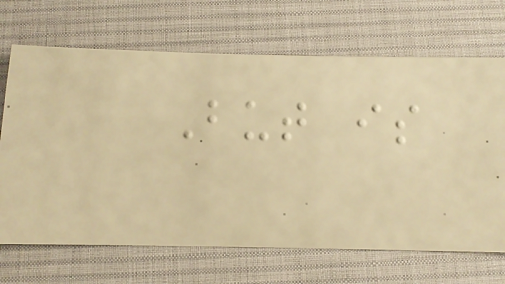But is
